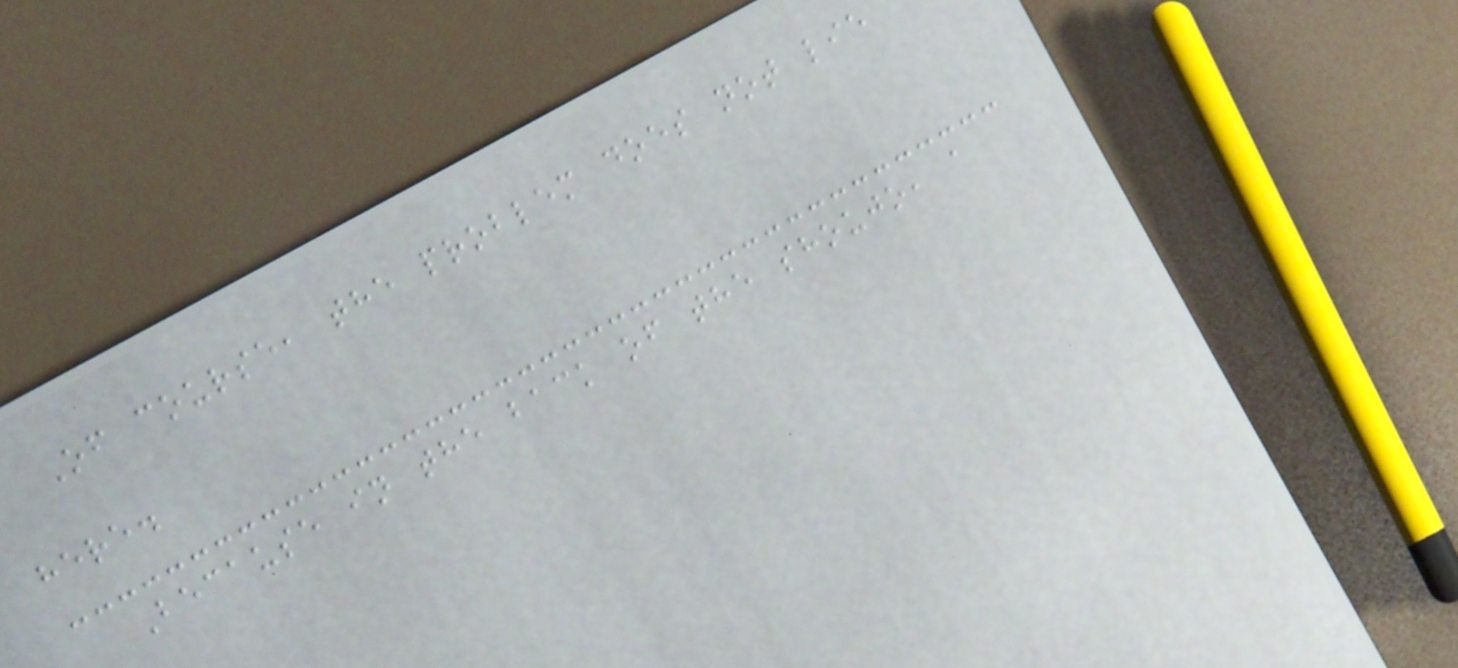Of course, the problem does not lie
here.
Because in the back of the shoujo, a
